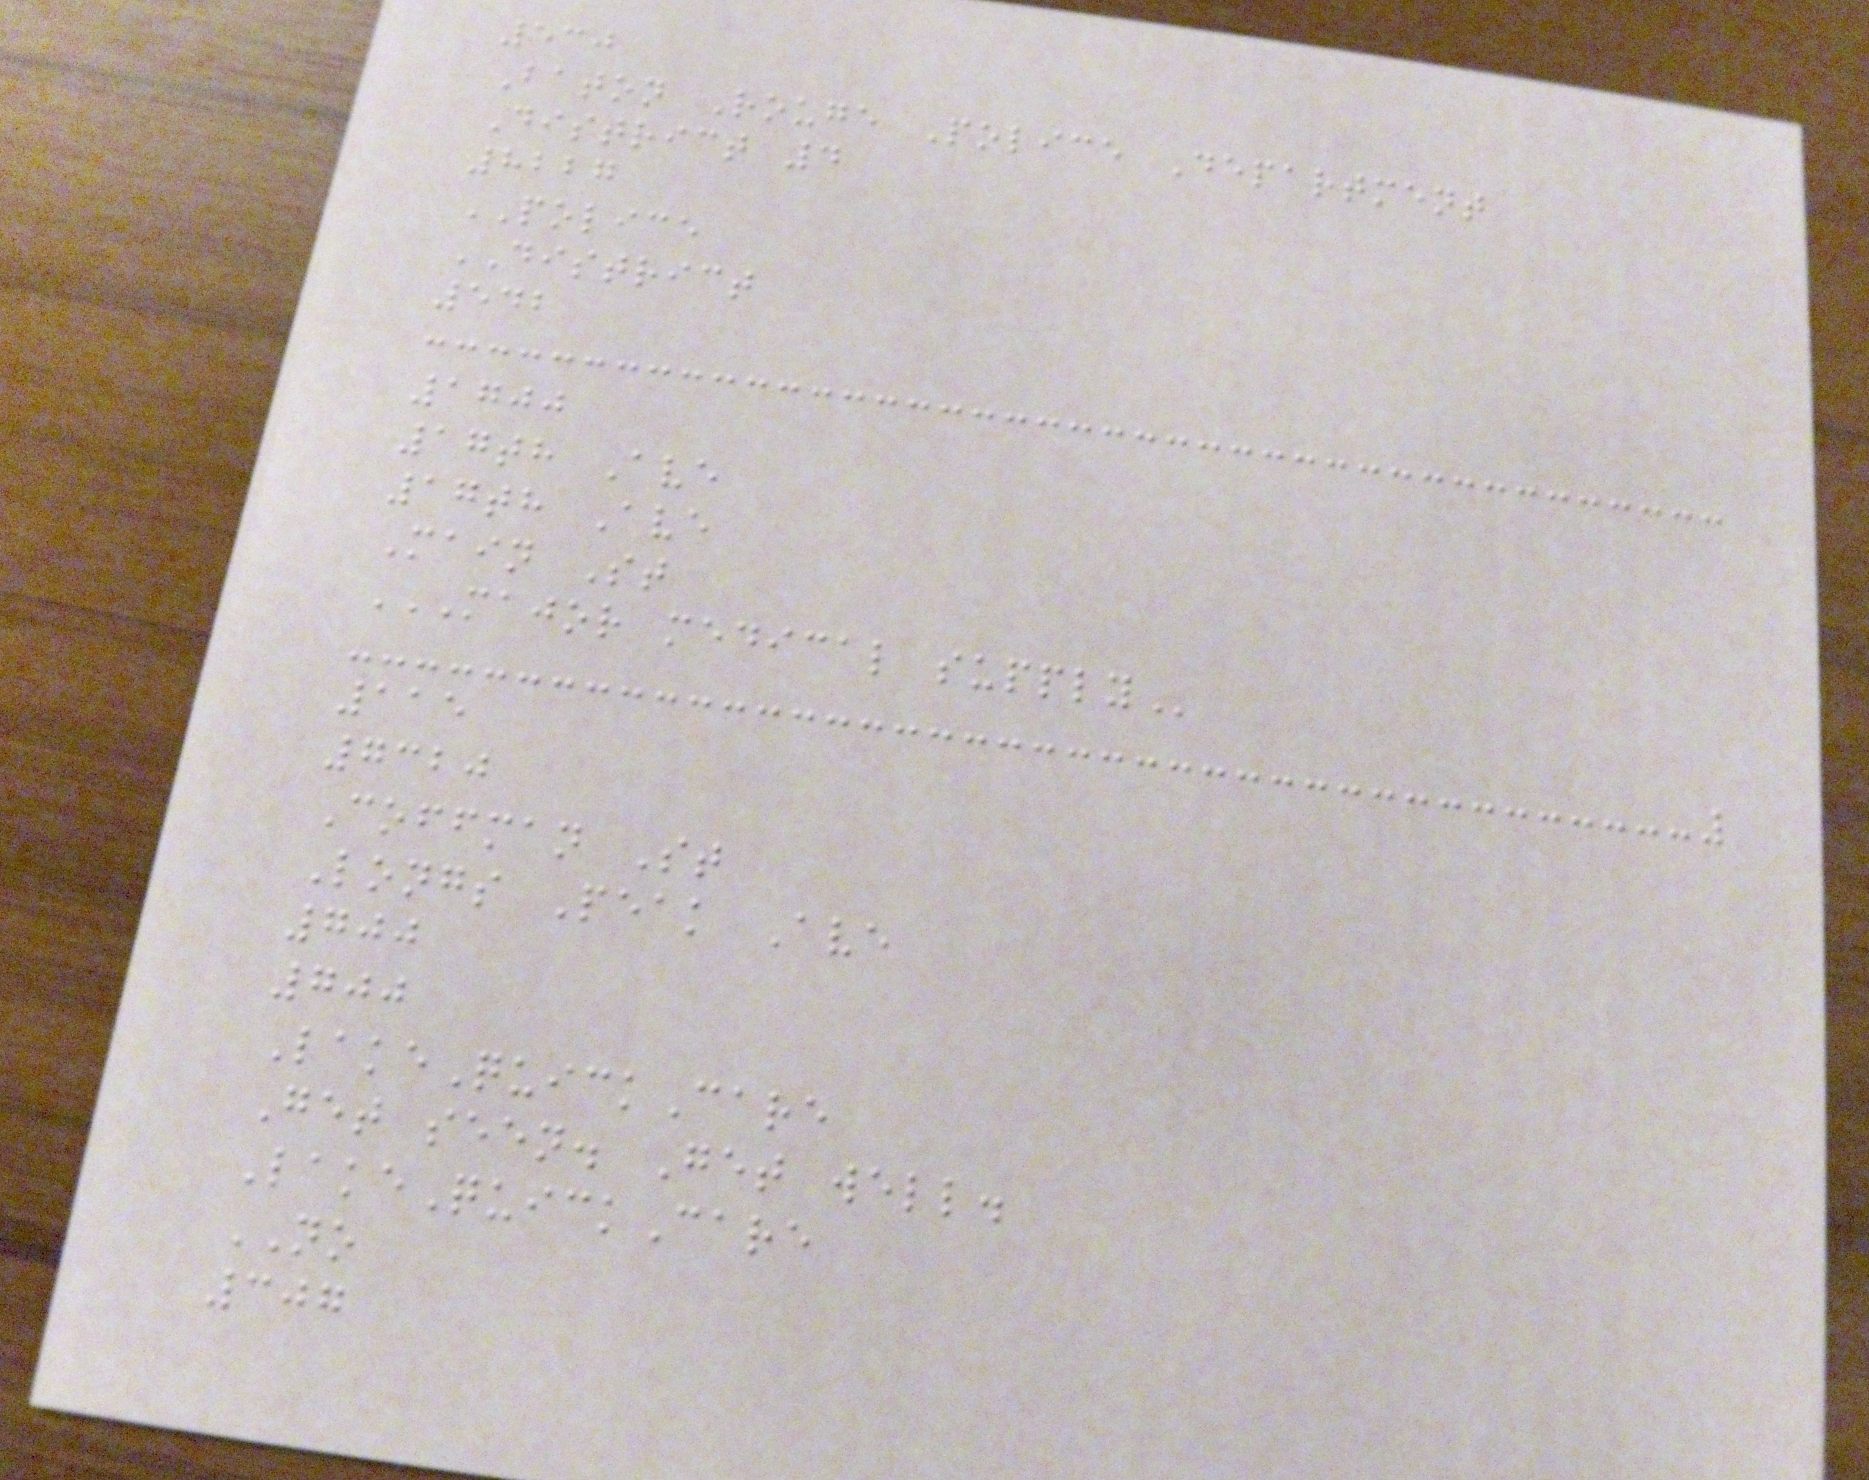530
Baton Rouge Police Department
District 4
8227
POLICE
DISTRICT
542
1700
17th Ave
17th Ave
Main St
MAJOR MEDICAL SUPPLY
115
7320
Coffman St
Longs Peak Ave
700
700
LakeQuickCare
Get seen. Get well.
LakeQuickCare
NO
307
